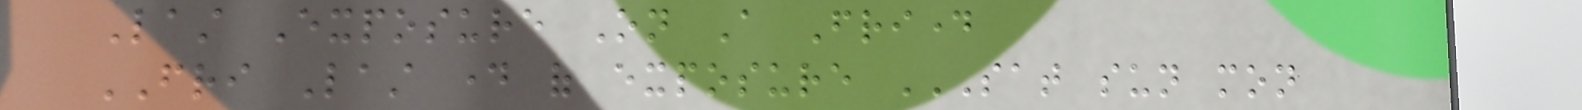Last Exposure On A Friday
FRI Last day of exposure SAT SUN MON
